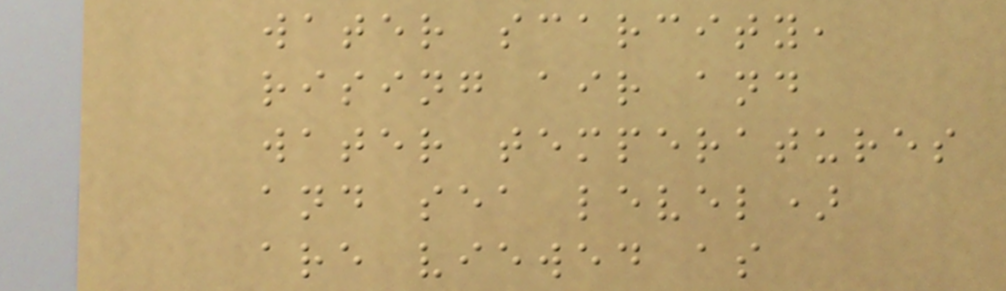water scarcity,
rising air and
water temperatures
and sea level)
are viewed as
